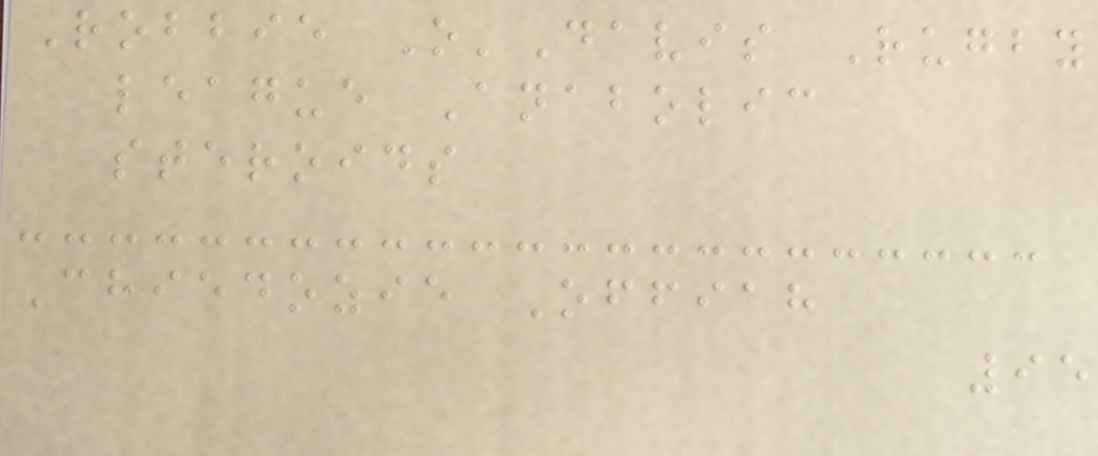Robbie O'Davis Rugby
league Anabolic
steroids
Chiedozie Offiah
95
